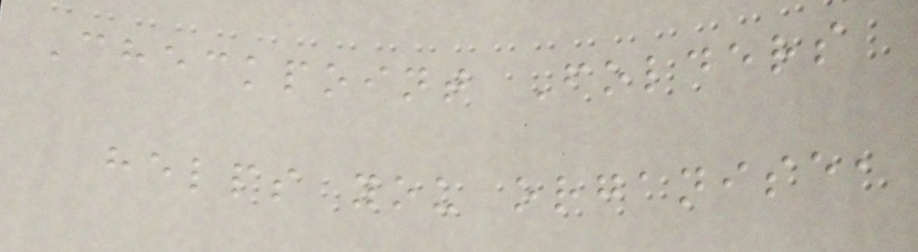Checkpoint Folders
helps you organise,
